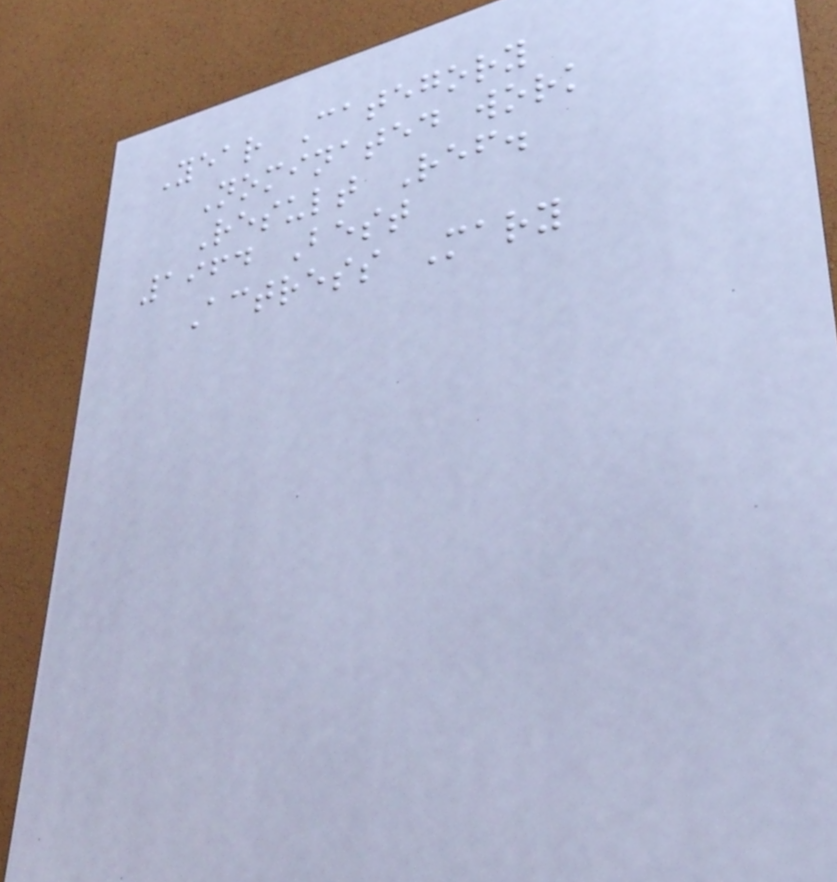Year Category
Nominated work
Result Ref.
1964 Best
Actress Mary
